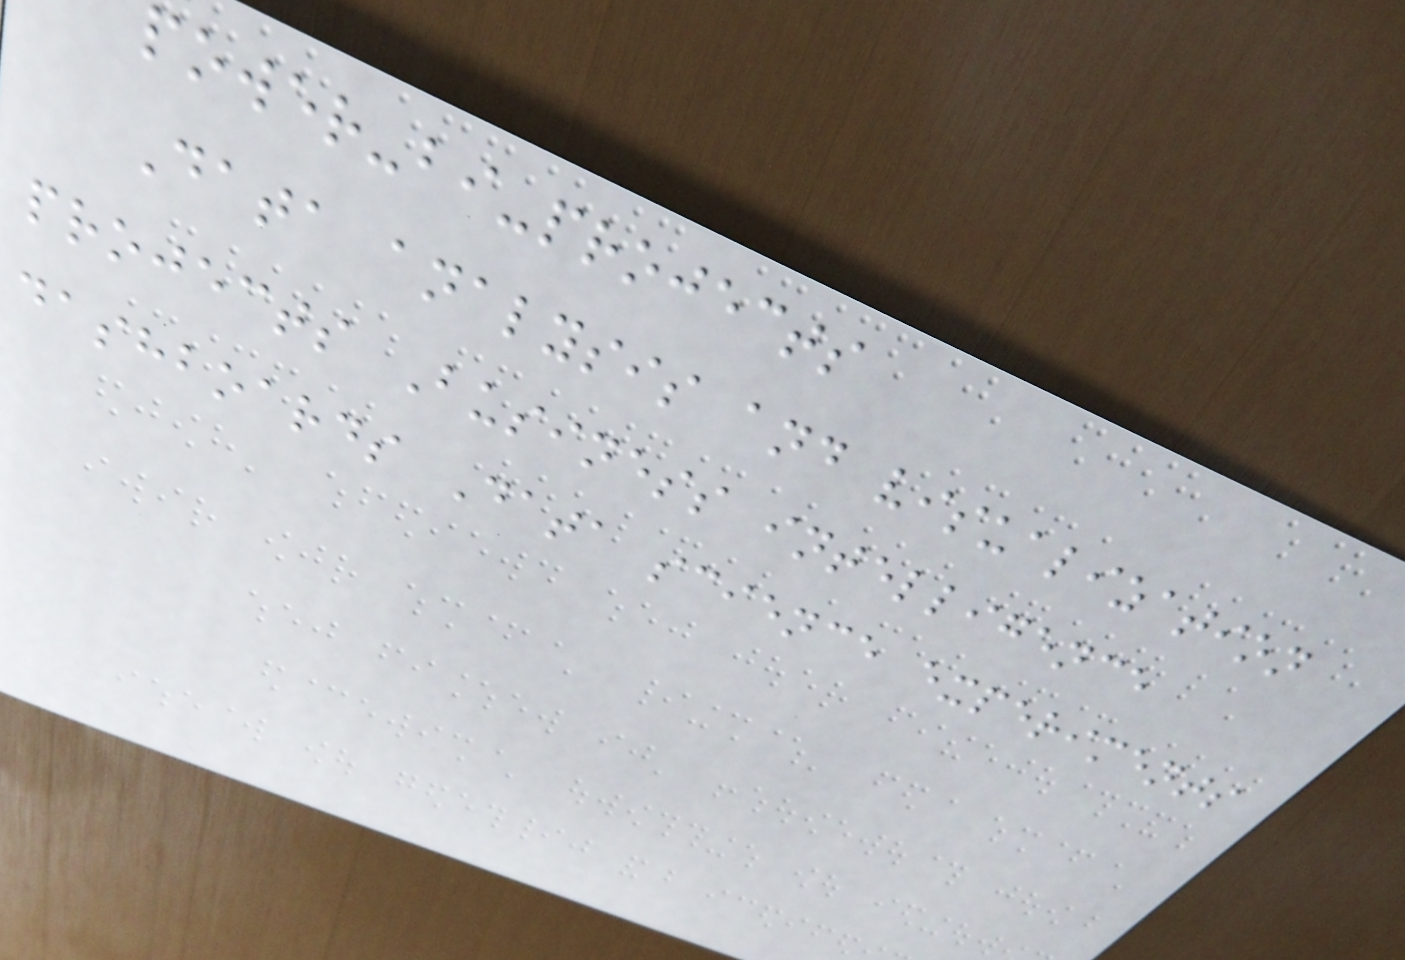power-bi-projects
Data analysis and visualization
projects Business intelligence
dashboards Data science experiments
